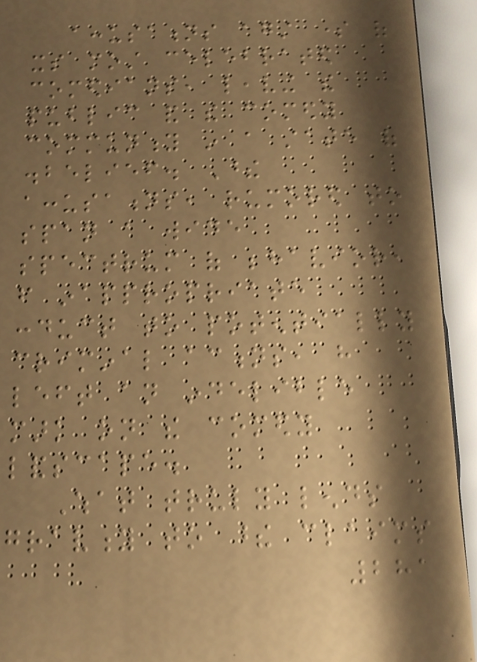accusations against some of
its most celebrated
comedians, leaving the
public and the comedy
community in a state of
disbelief. These
accusations, rumored to
span a wide
spectrum of behavior,
from inappropriate
conduct to potentially
criminal actions, have
left an indelible
mark on the comedy
landscape.
What truly lends
gravity to these claims
281
